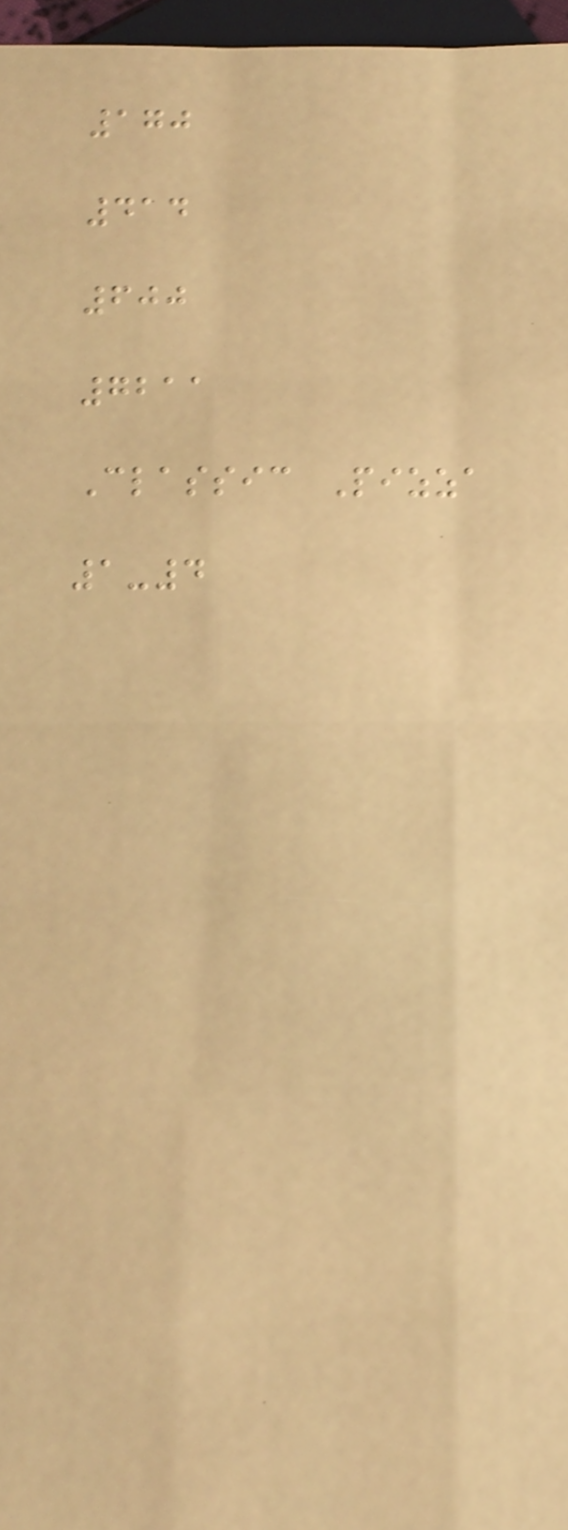170
414
600
7211
Classic Pizza
1-4
